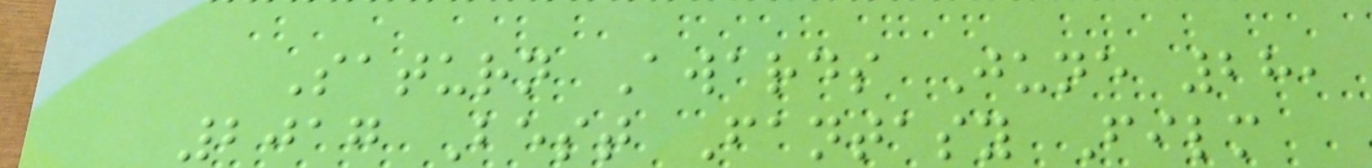Saturn Awards June 28,
2017 Best Fantasy Film
